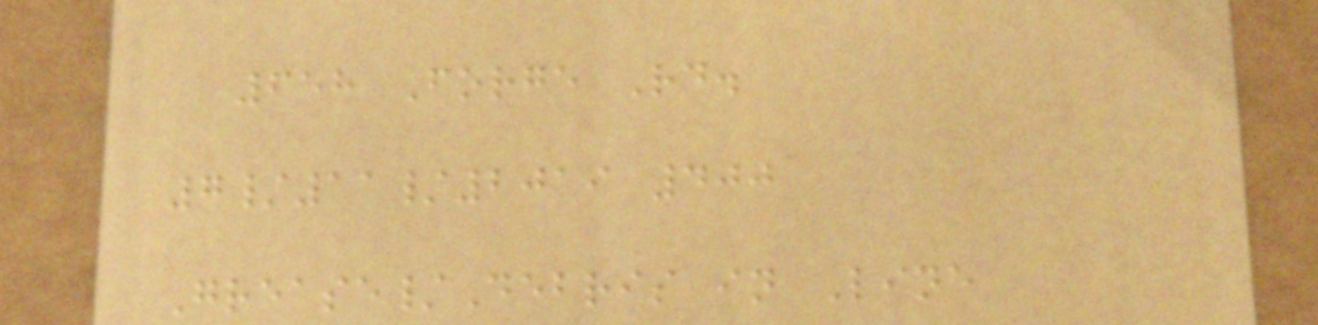658 Forge Rd.
7/11/2019 400
Grease/Debris in Line
